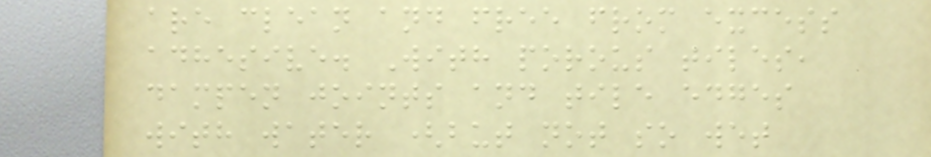are clean and free from excess
adhesive. With porous tiles,
dampen joints and tile edges
with water (but not so wet
